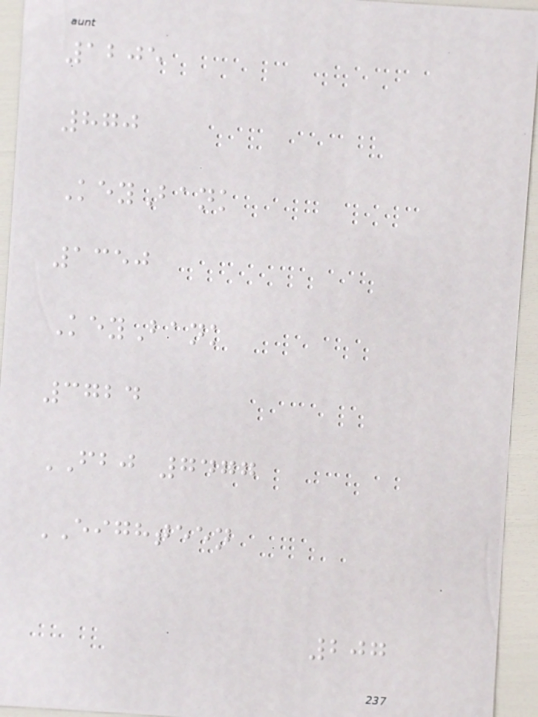1205
870
KeyBank
1350
KeyBank
3724
FBJ 7477
EIGHTEEN
207
